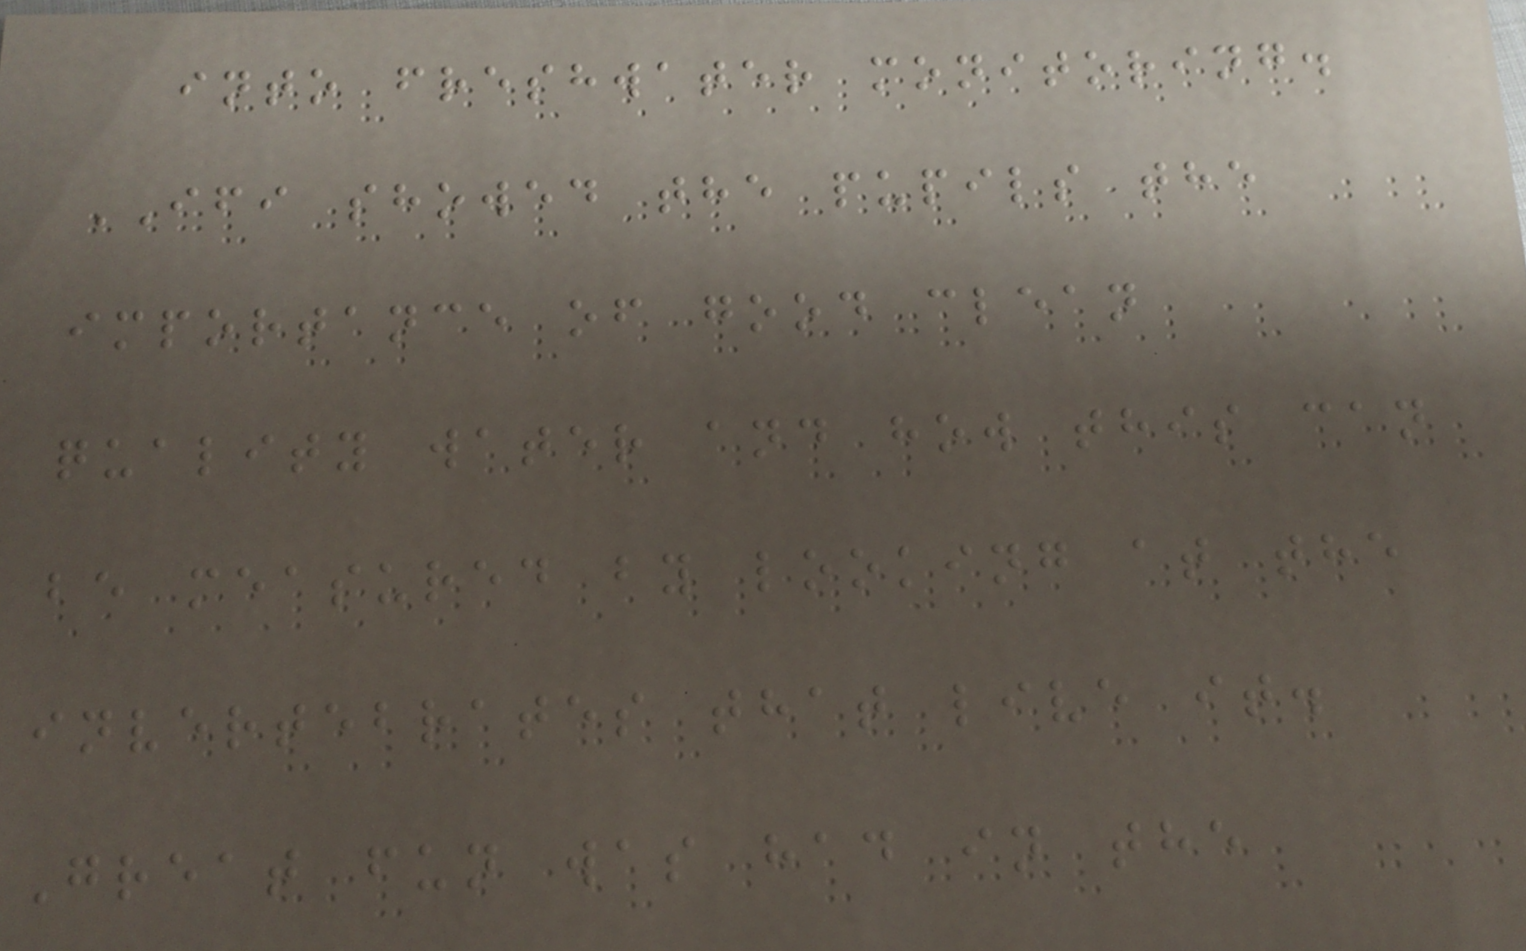into freshwater monitoring.
IFI showed the pupils the
importance of good clean
quality water and how this can
be measured by looking at the
invertebrates that live it.
Great fun was had in the
